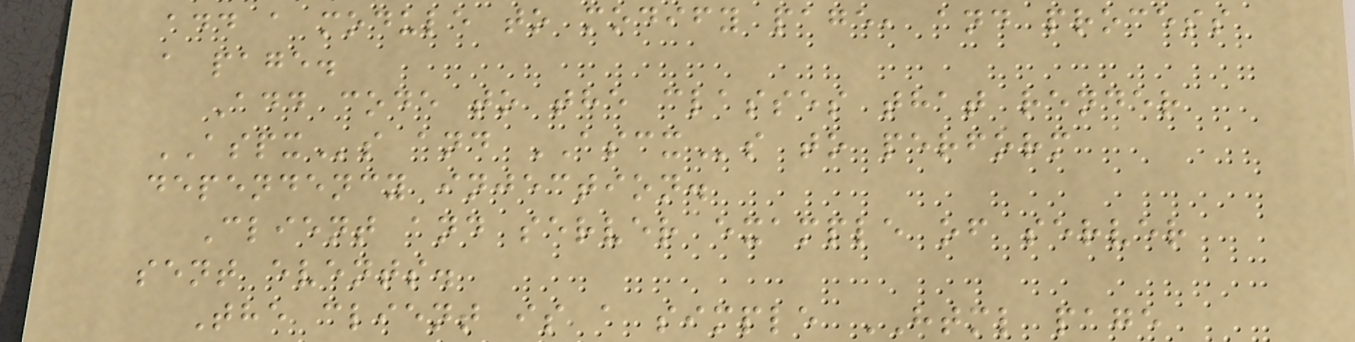add a module to modify page, and process
a page.
Add code to the classes that render
ASPXs and ASCXs to perform
dependency injection.
Client and server example of server
sent events.
The client is a simple HTML page
